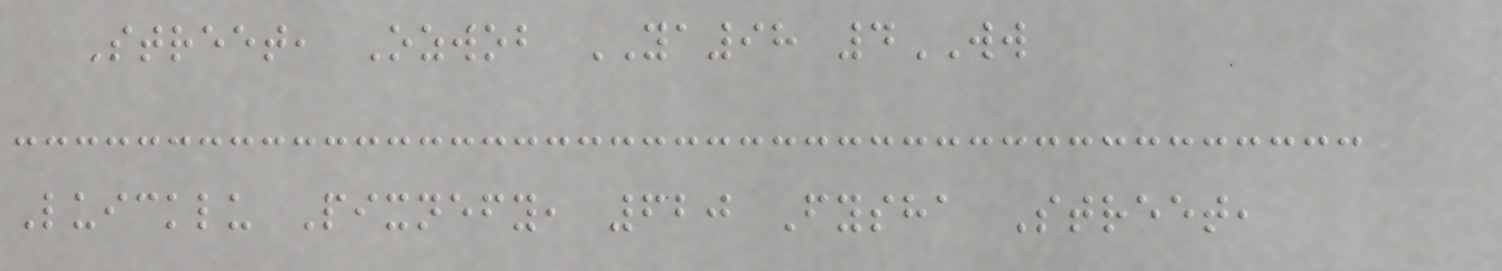Street, Ozwob YA98 4WW
Luicklu Pixnefy, 620 Fysha Street,
